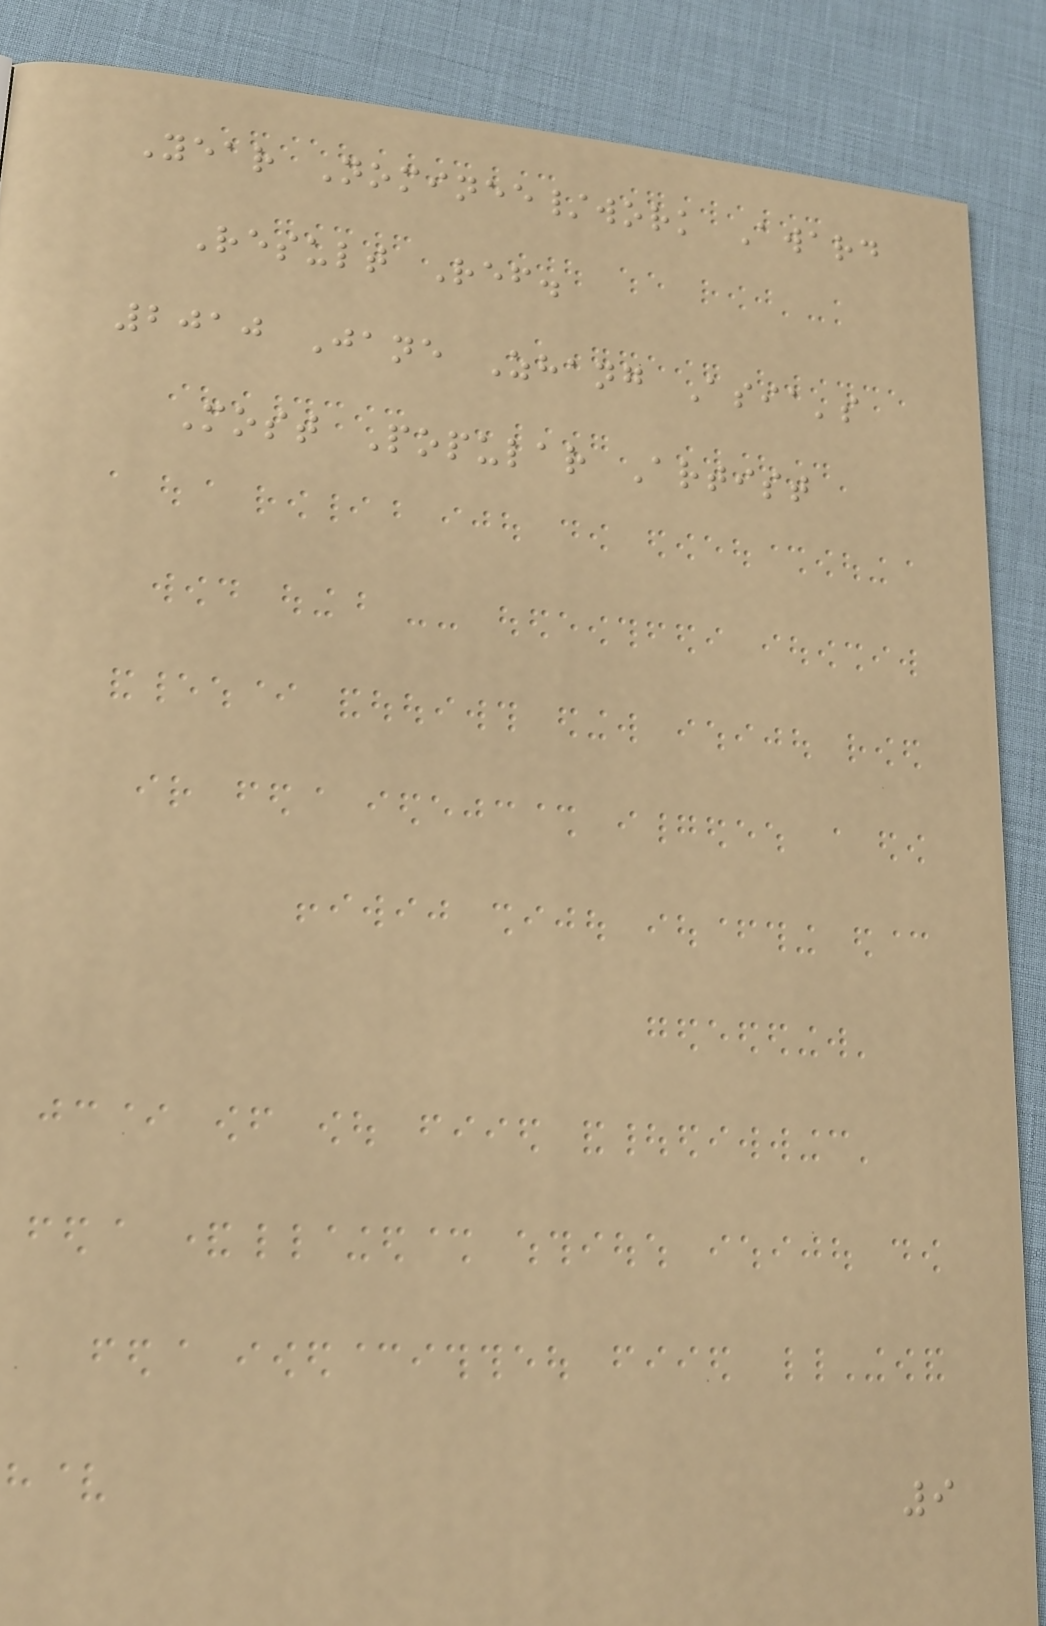Year Nominee/work Award
Result Ref.
2010 Jane Zhang Asia's
Most Popular Artist
9
